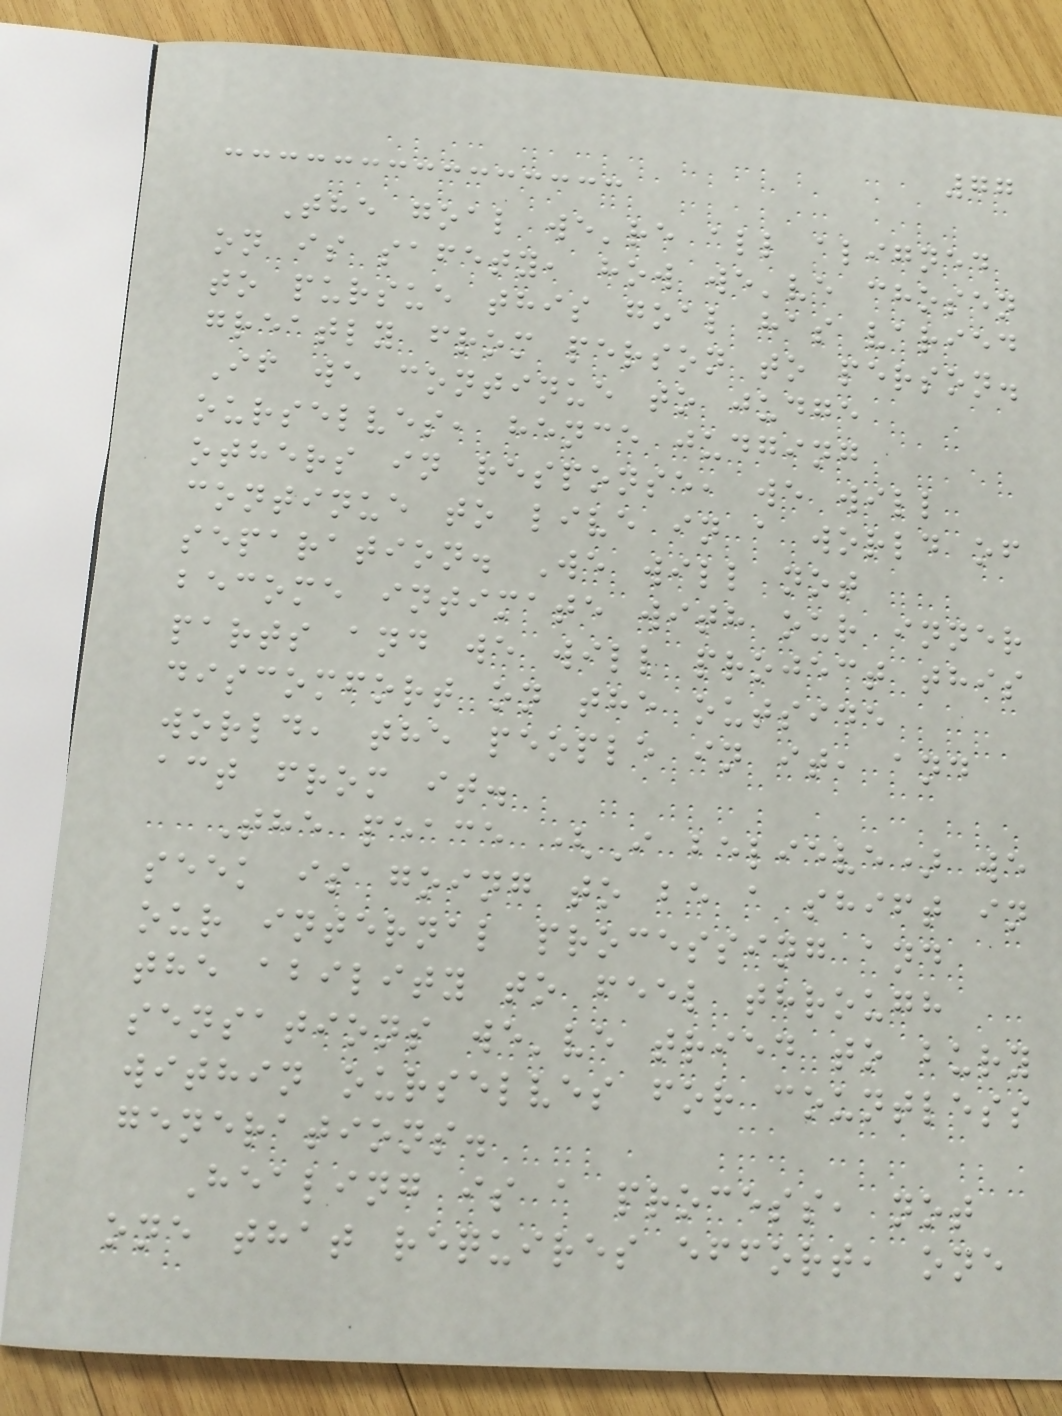77
The goal we're all aligned
on is safety, how we've chosen
to pursue this goal has varied
greatly from person to person.
If we continue to judge
ourselves, hence judging
others in response, we will
continue to live in a world of
separation. We will not
become intimate with our inner
parts and we will project this
discomfort on the outside
world, the people in it, and
act from it.
The peace (I believe) we
seek is going to be a shift in
our internal processing and
the ability to feel through
sensations we've tried to bury
within ourselves for countless
generations.
Healing is a process, not
one that requires effort, one
